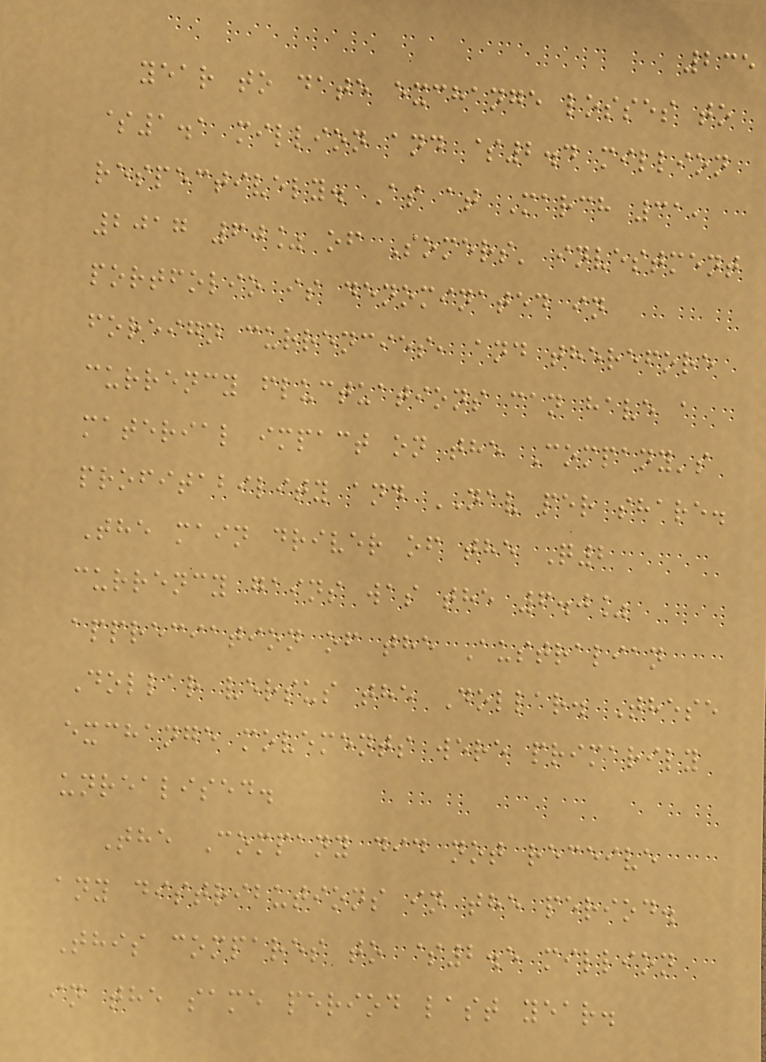235
year to date exchange losses to
$1.1 million and $2.4 million
respectively. As at March 31,
2017 60% of Somers' investment
portfolio is denominated in
foreign currencies, and therefore
currency fluctuations can have a
material impact on the Company's
profitability and NAV per share.
The main driver of the Q2
currency gains was the 6.0%
appreciation of the Australian
Dollar versus the Dollar. These
exchange movements were primarily
unrealised.
The Company did not receive
any distributions in the period.
This compares to $2.5 million
in the same period last year.
